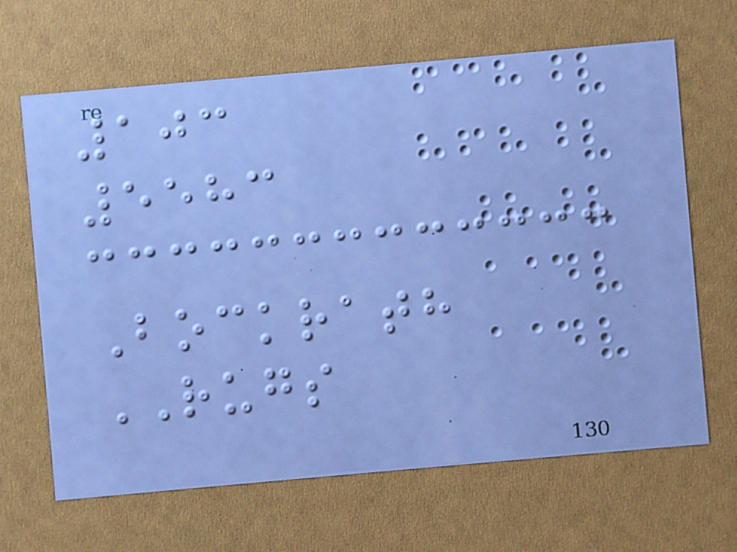103
5583
Bockrath
RUGS
